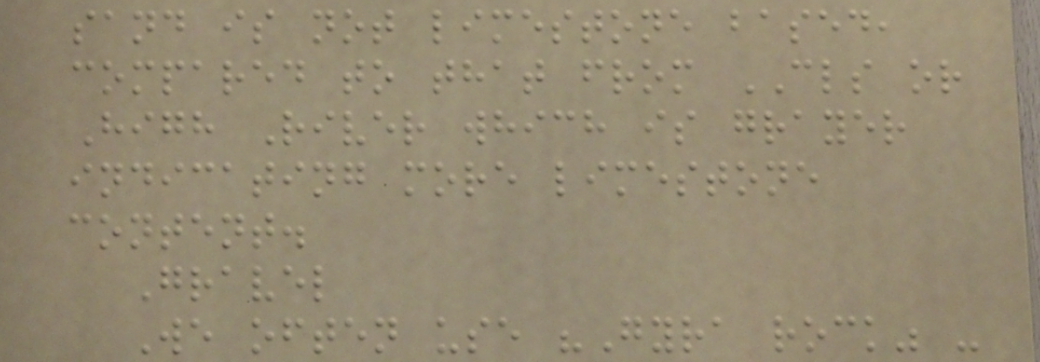sand is not limestone based,
compared to that from CLS or
High River which is grayer
indicating more limestone
content.
Gravel
We often use "Gyra rock" -
